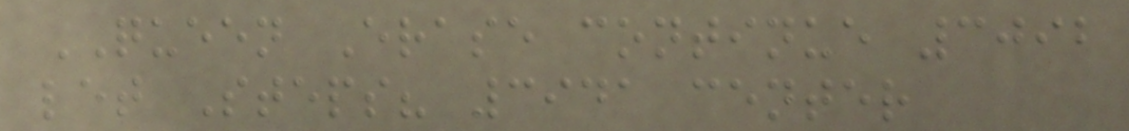QUEEN Erase continue 3092
let Steps? 3941 center
